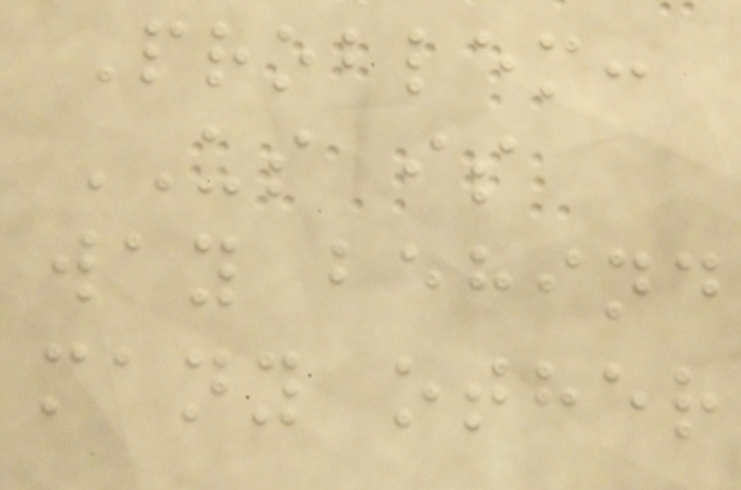Problem:
US is
way behind
many other
